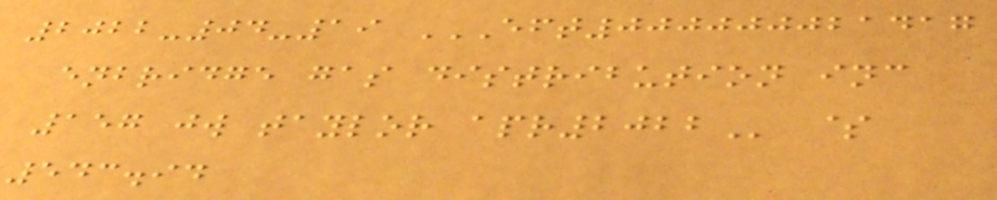2022-04-19 EFT000000021417
ENBRIDGE GAS DISTRIBUTION INC
157 JW TAYLOR APR2022 $
543.94
